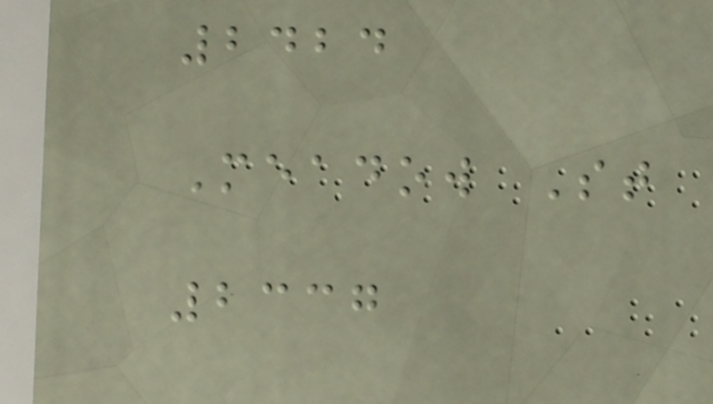2424
Meadow St
2337
